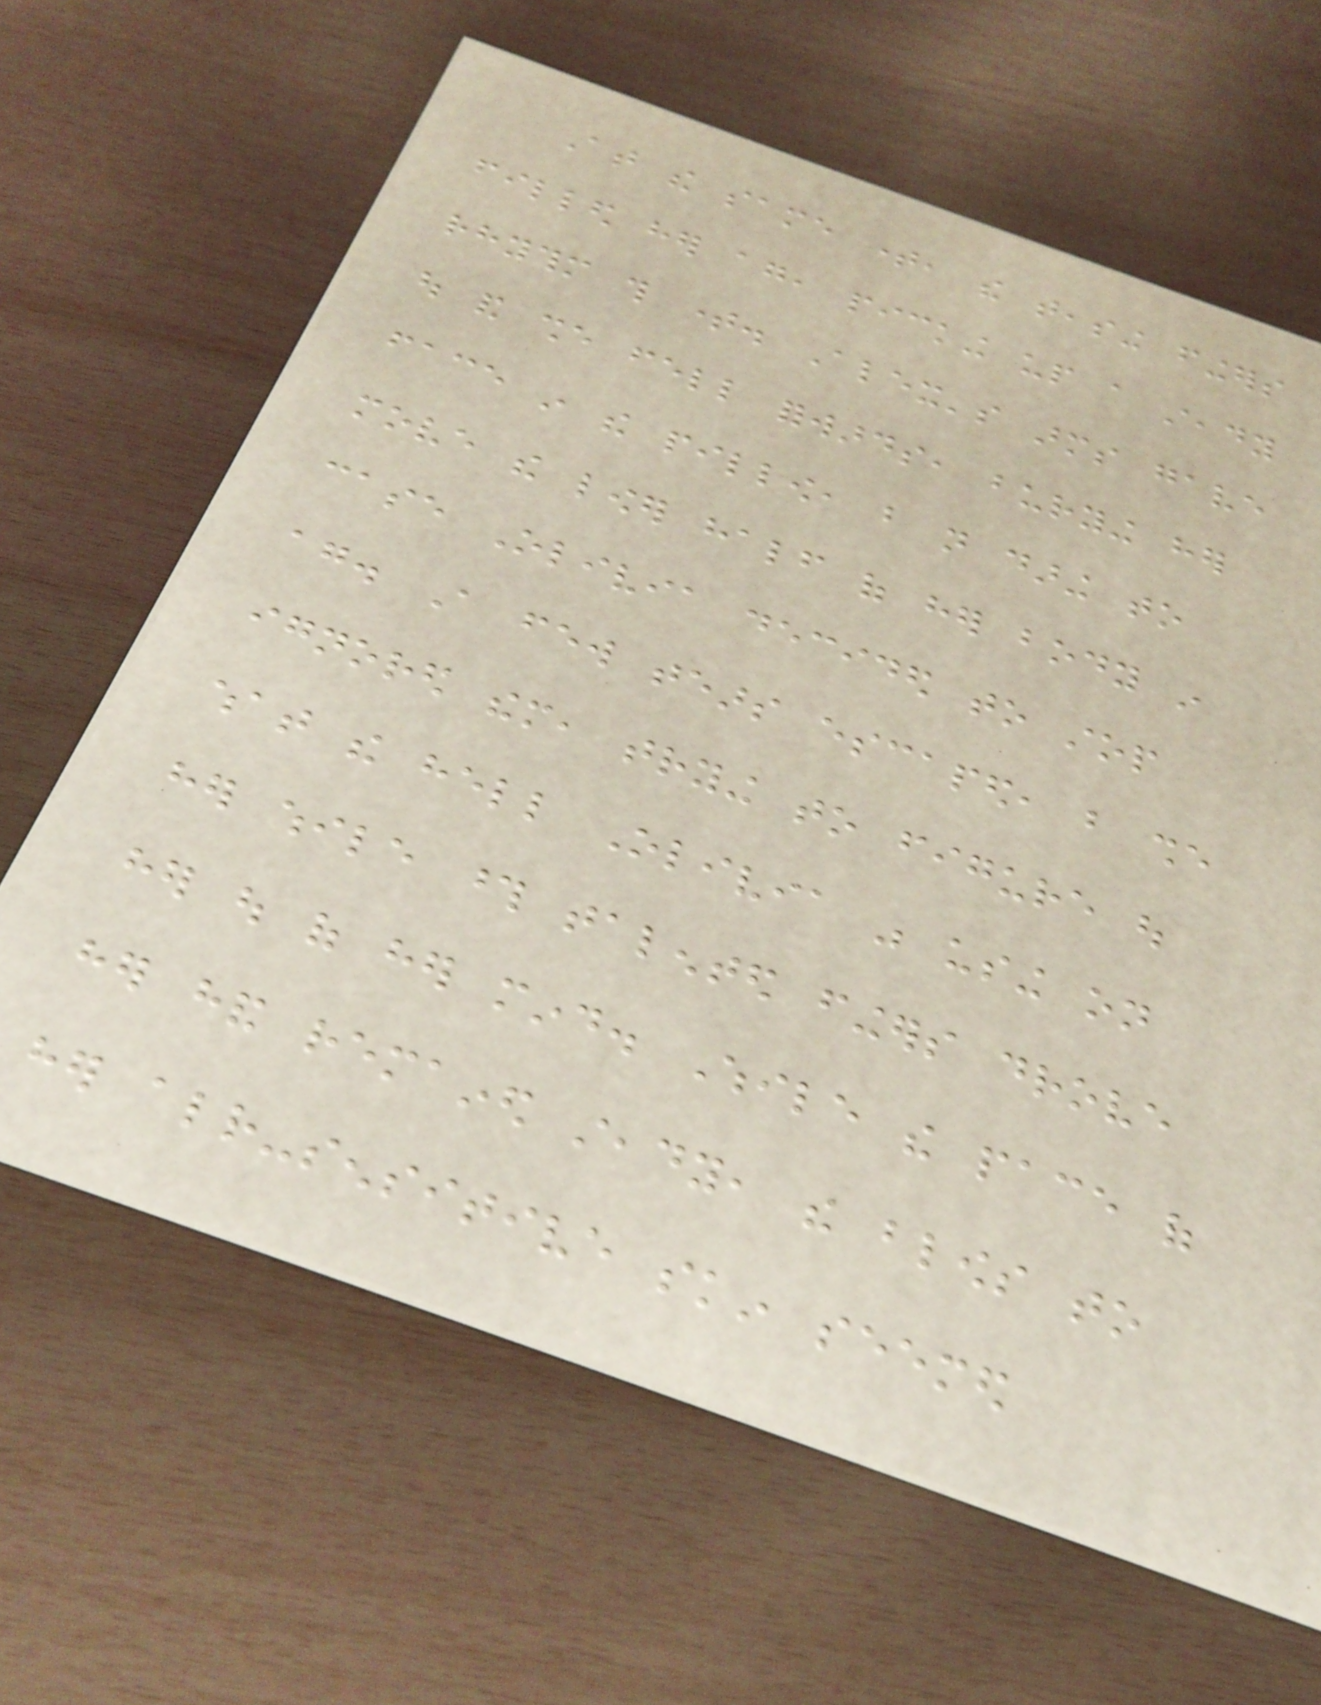At the same time, the teasing fingers
filled her again, picking up a steady
rhythm this time. Alex's arms gave
out and she fell forwards, burying her
face in the pillow, but not daring to
move the lower half of her body in
case Olivia decided to stop
again. A few tears escaped, but she
ignored them, trying to figure out
what the hell Olivia was using on
her while those talented fingers drove
her out of her mind. While the pace of
her hand remained steady, the blows to
her already-sensitive skin seemed
